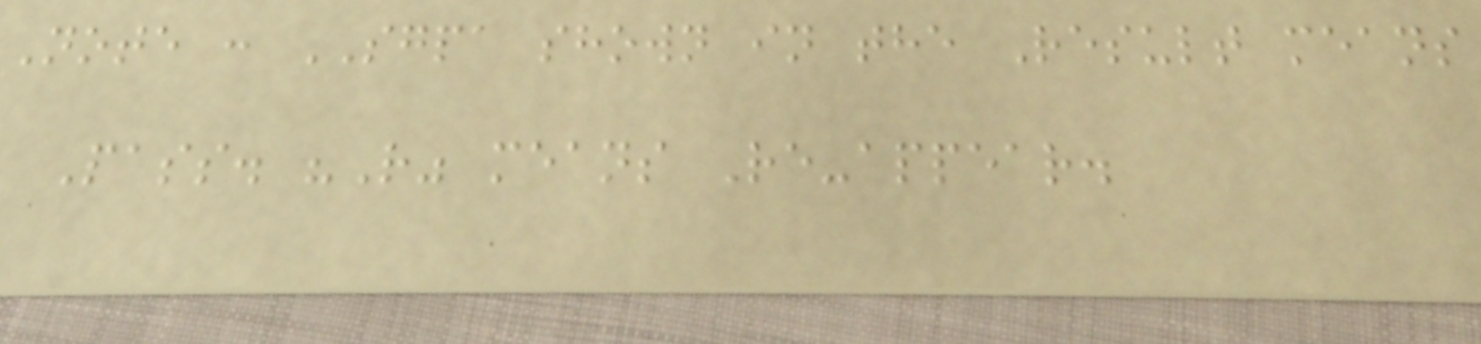Note : SGPA shown in the Result means
Pass. "R" means Re-appear.
